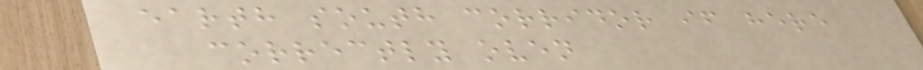earth south corridor if here
correctly oven
